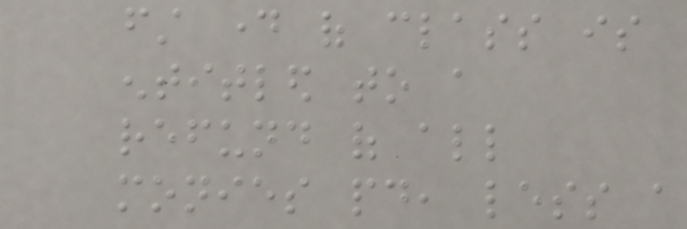first day of class is
entitled to a
refund of all
monies paid, less a
